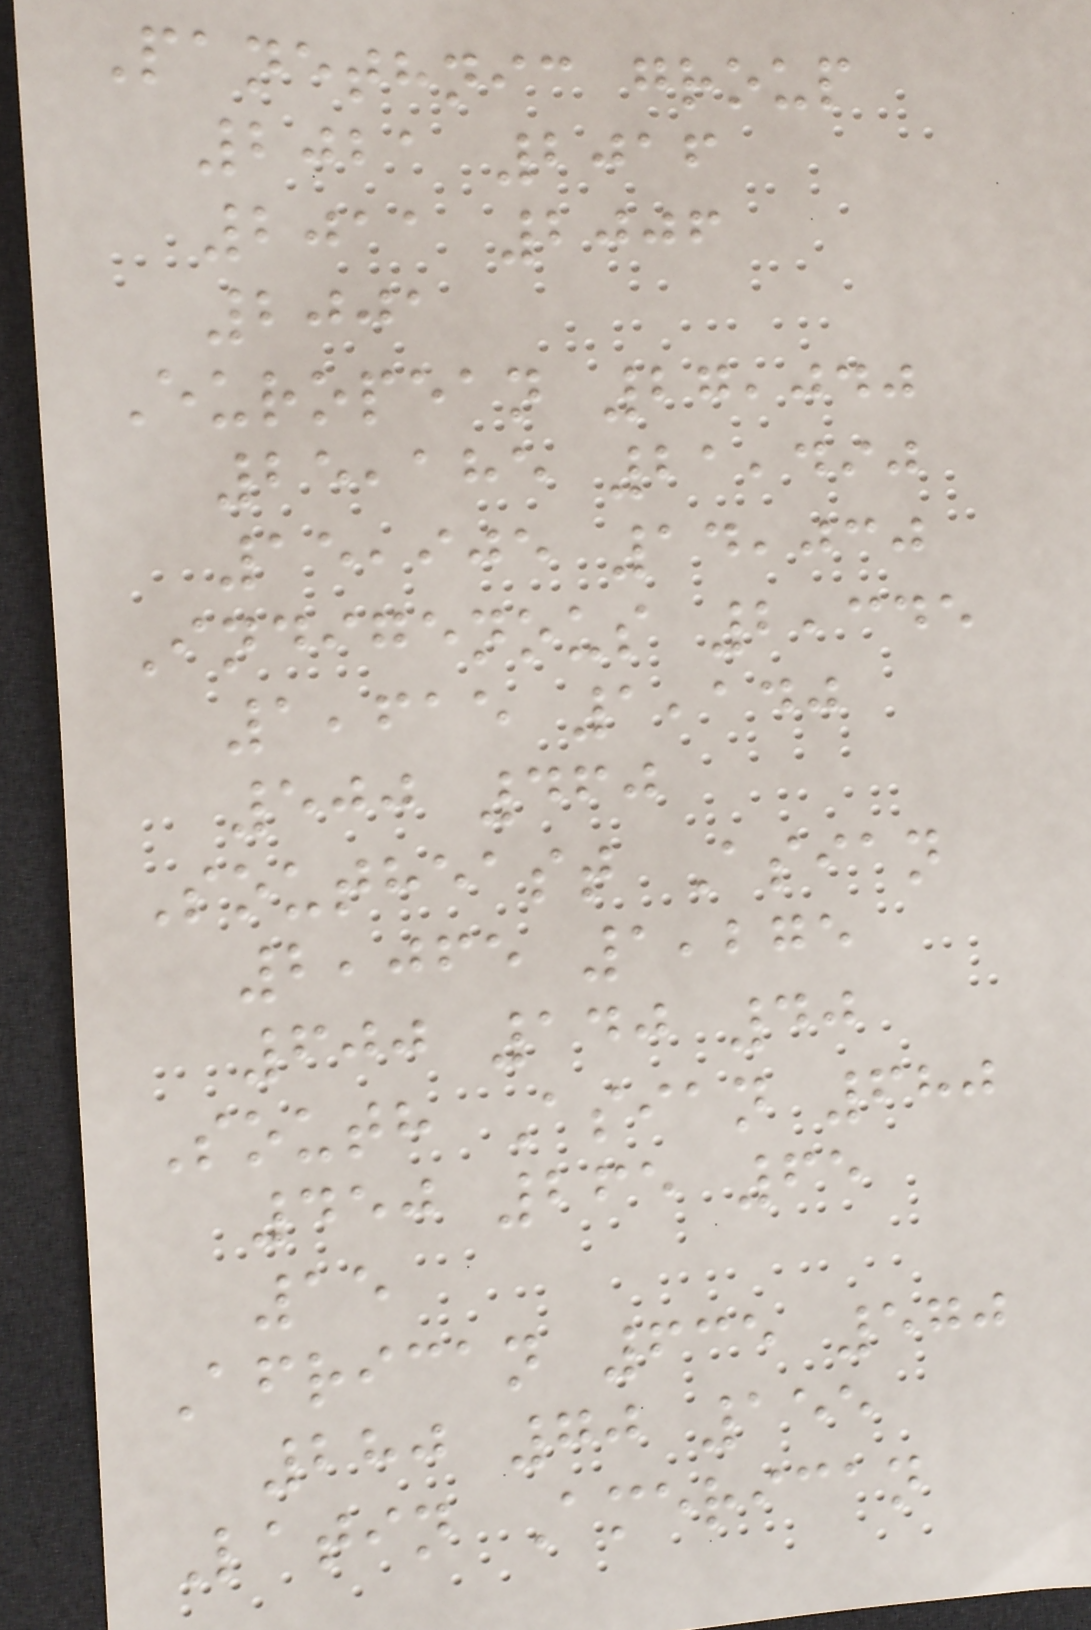Panethnic group
2021 2016
2011 2006
2001
European 27,040
25,185 21,490
15,905 14,030
Indigenous 2,345
1,615 1,140
500 460
Southeast Asian
2,065 1,275
600 140 40
South Asian 680
450 265 65
15
African 635 570
280 70 155
Latin American
